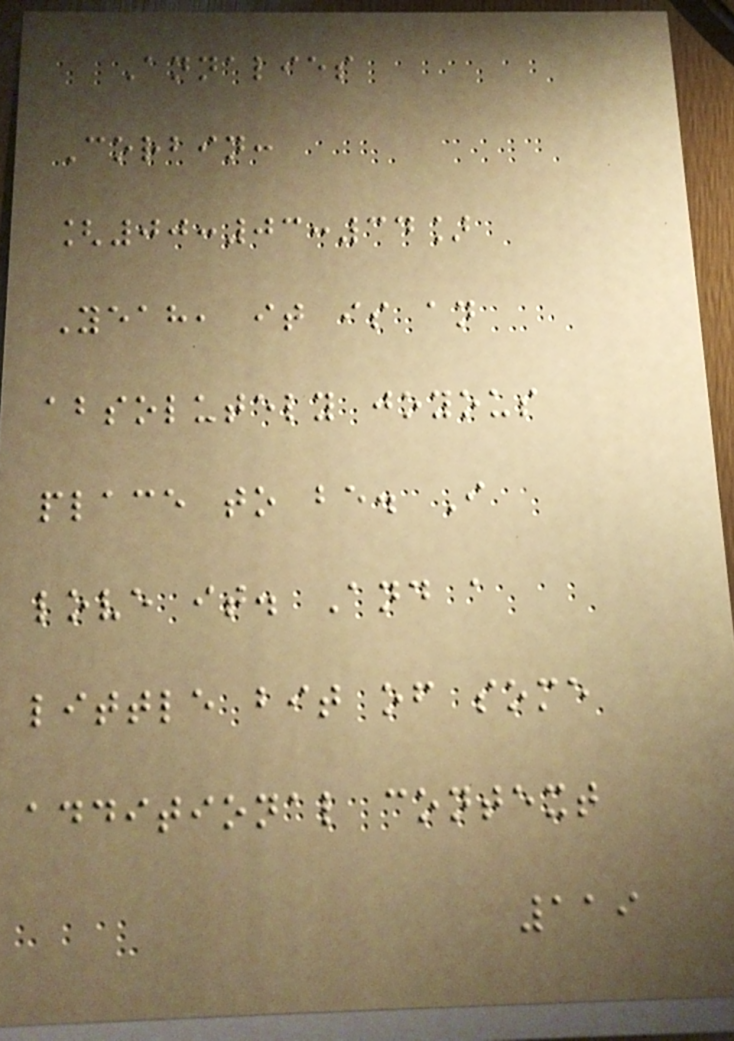Annalies
Corbin:
[00:03:34]
Yeah, it is an
absolutely joyous
place to be. I
love it. And a
little bit of some
additional context
119
